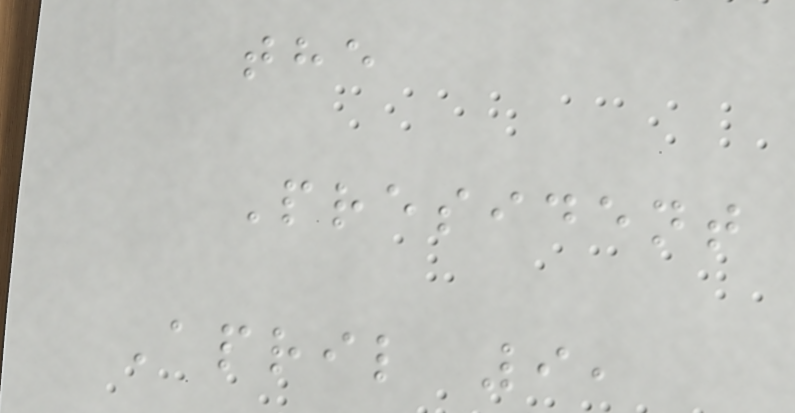the
President
April 9,
